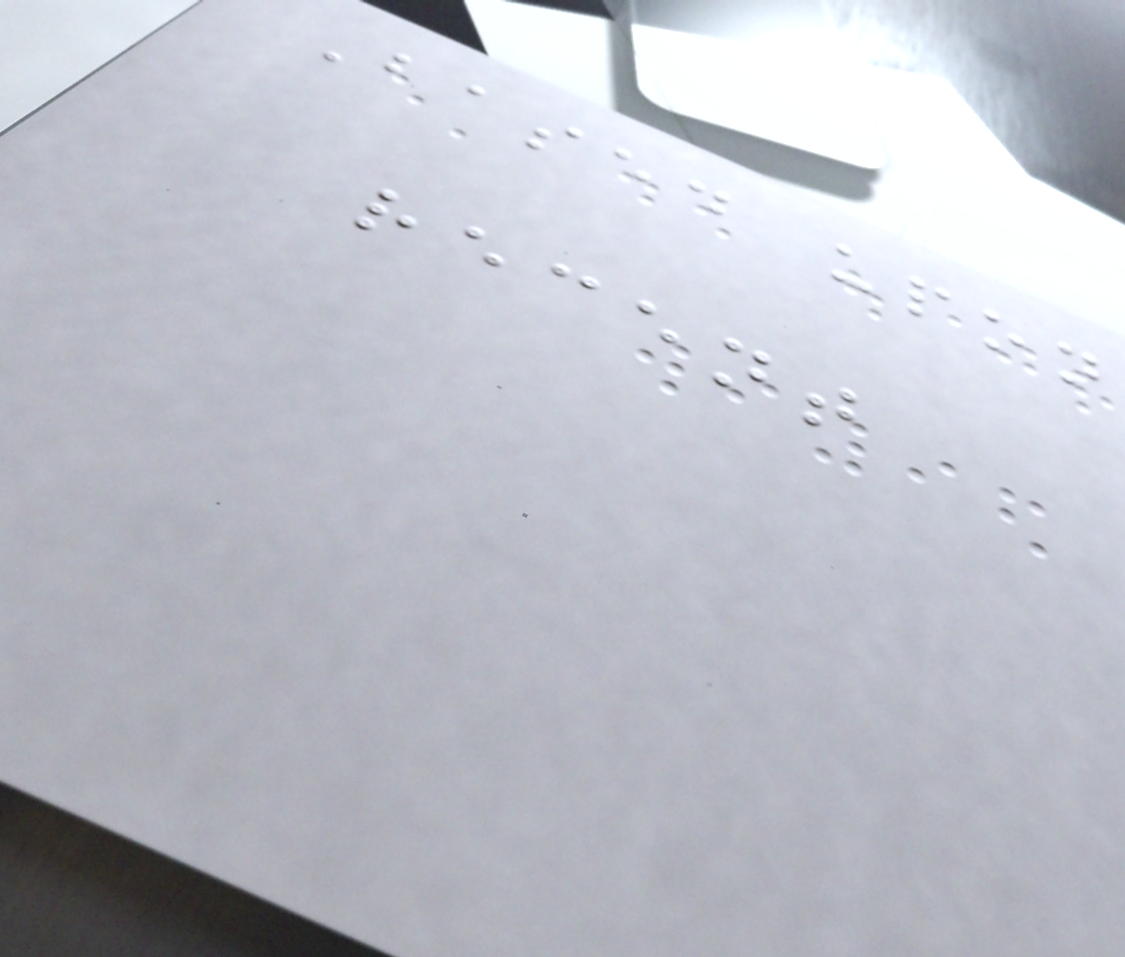Based upon
recent
